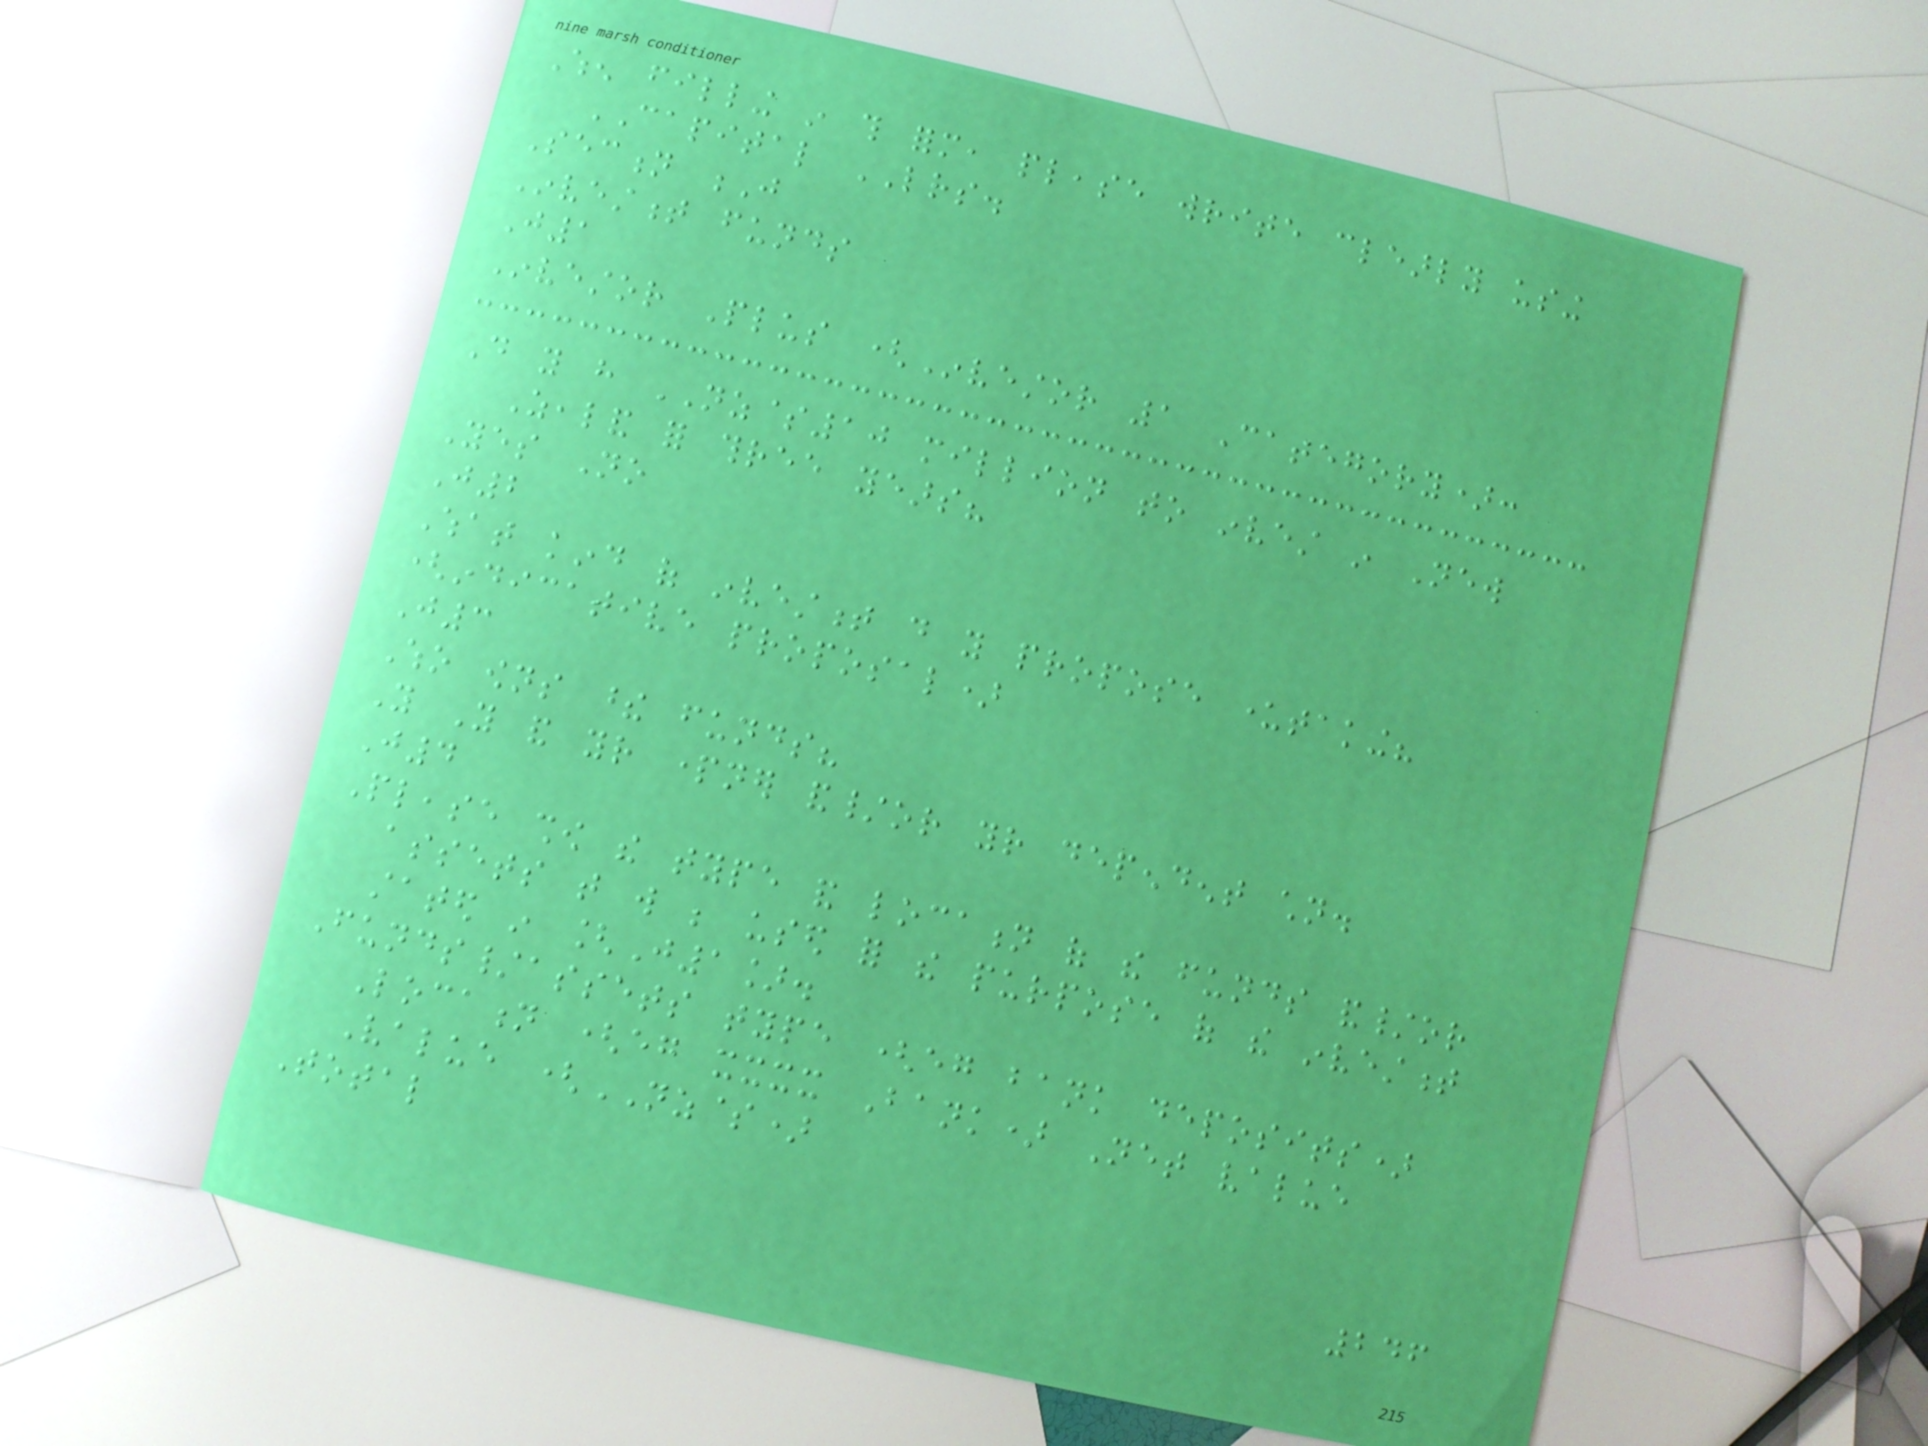When filling in this form, please write clearly using
CAPITAL LETTERS.
Section J
Investment funds
J1
Investor Plus (Investor 1 Category):
Do you have NZ$10 million to invest in New
Zealand for three years?
Yes No
J2
What kind of investment do you propose undertaking?
(indicative proposal)
J3
Who owns these funds?
You You and your partner and/or your dependent children.
J4
Please show the type and location of the funds and/or
assets that will be used for the purpose of the investment
stated in [J1].
Funds/assets type (eg bank deposits)
Location (eg xxxx Bank) Net value
Value (NZ$)
Total
246
